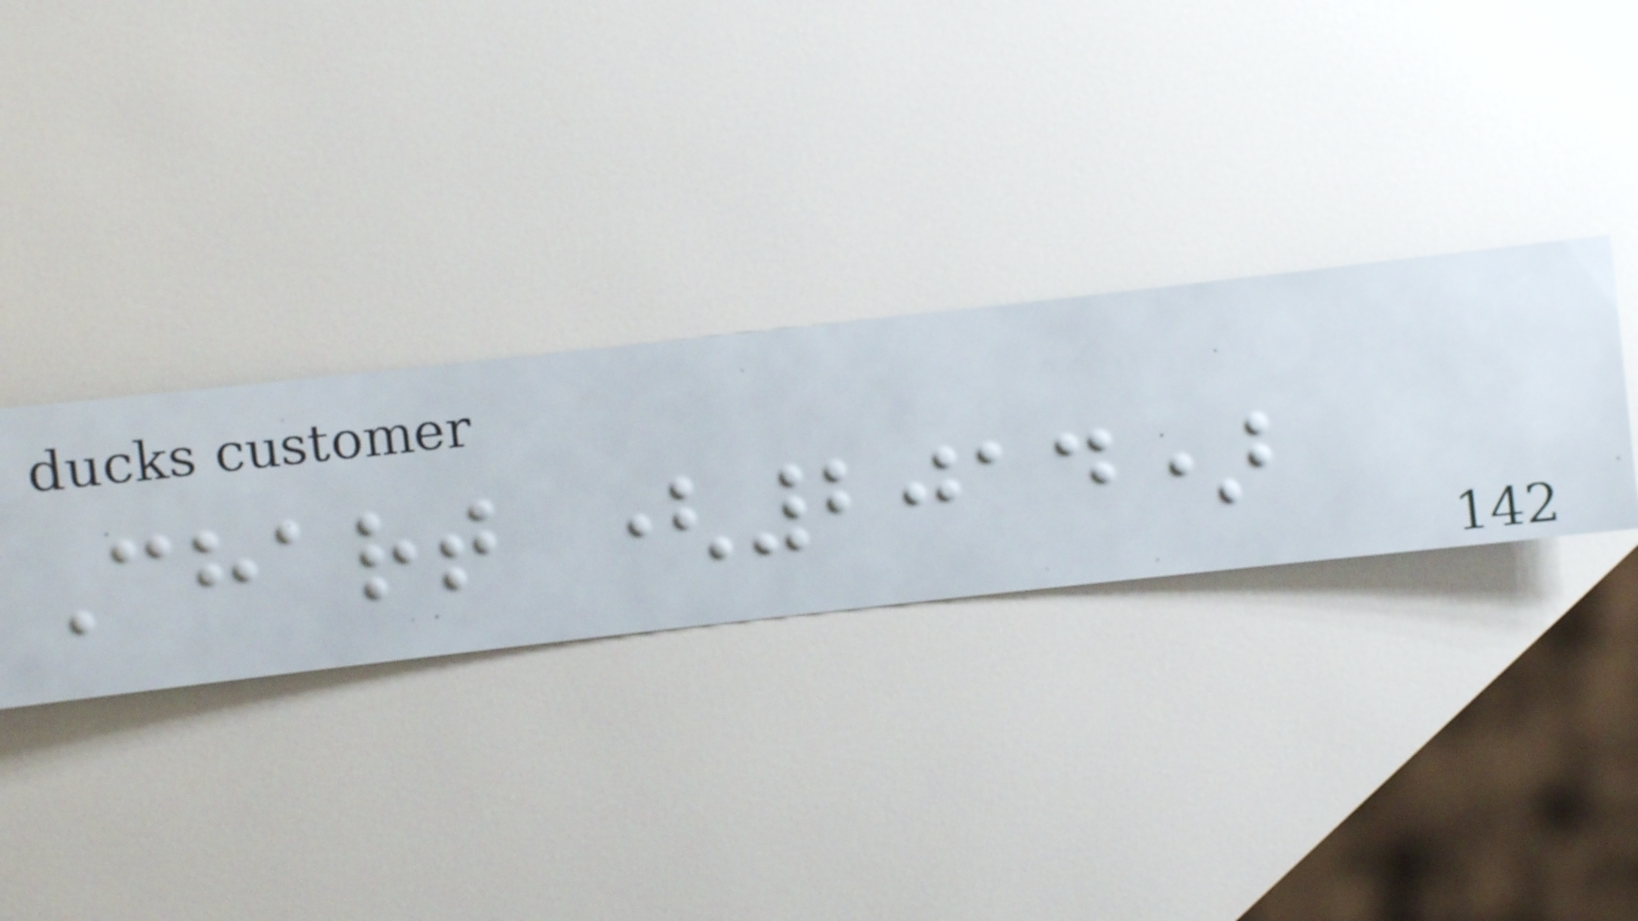Chart (2014)
